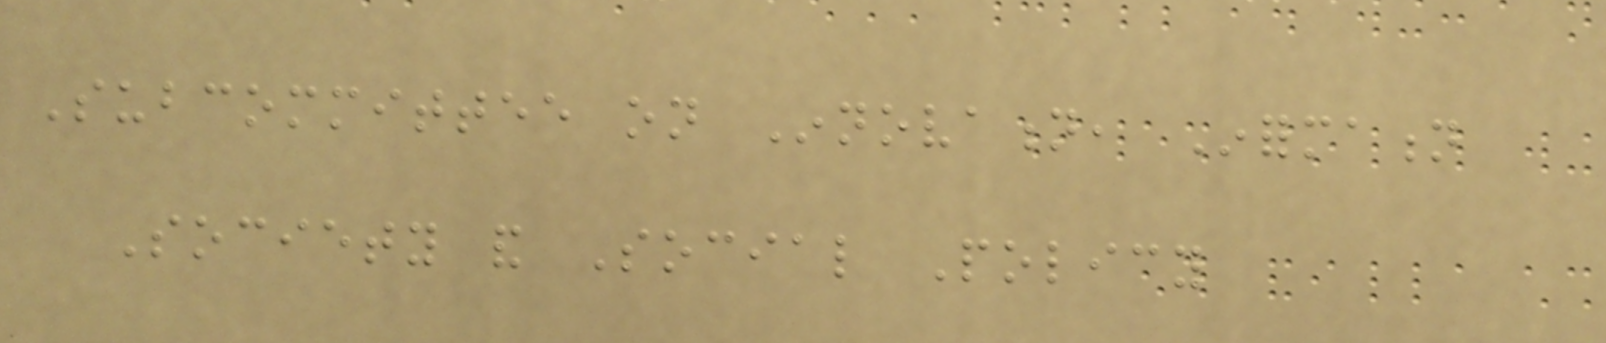Subcommittee on Innovation, Information
Society and Social Policy
